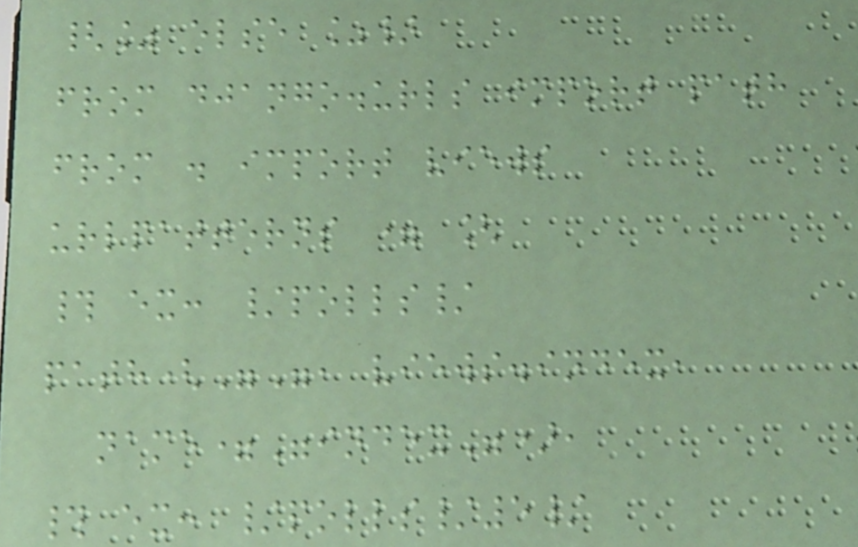{% else %}
from django.urls import path
from . import views
urlpatterns = [
# ex: /polls/
path("", views.index,
name="index"),
# ex: /polls/5/
